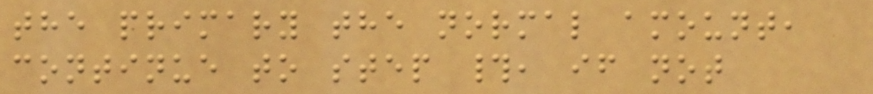the primary the normal amount,
continue to step #, if not
